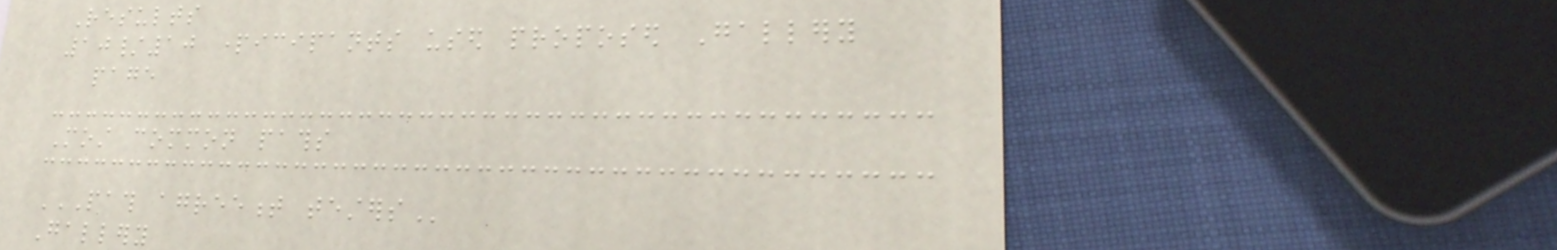Results
10/10 participants used proposed Gallery
page
Most common paths
PATH AGREEMENT TESTERS
Gallery
